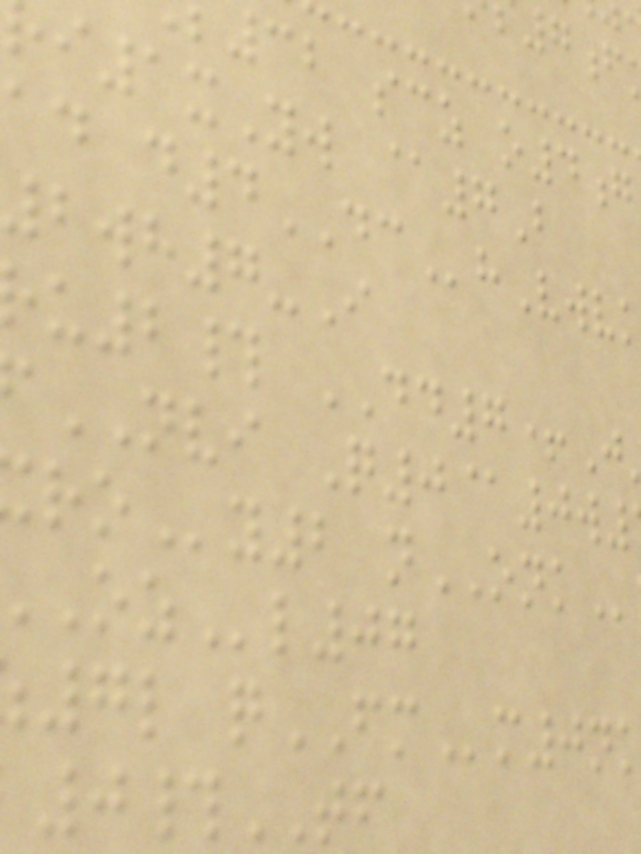32 scz o4g
i1xYw @7B
ad d4DChVwv
2wh7-I
u2# DD7+J
NVI Q0@0w
y2 nONK
l07
7l qFMm0n
0#TF
